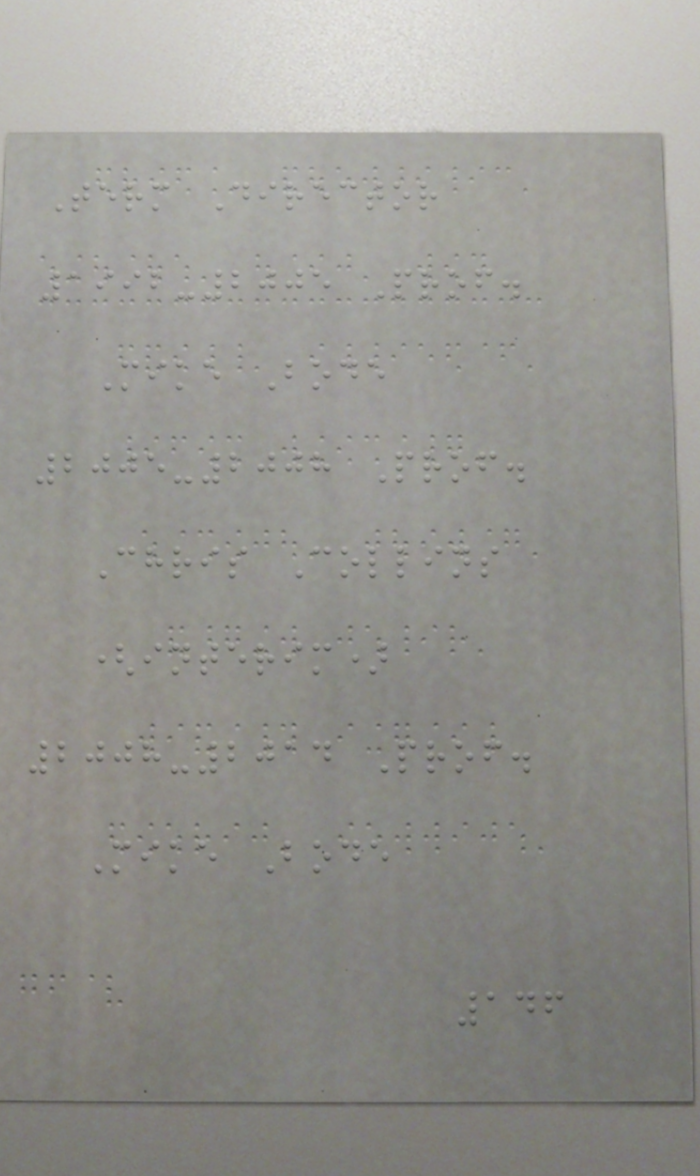Term Director
1992-2005 Prof.
Mike Bode
2005-2008 Prof.
Chris Collins
(interim)
2008-2014 Prof.
Mike Bode
146
